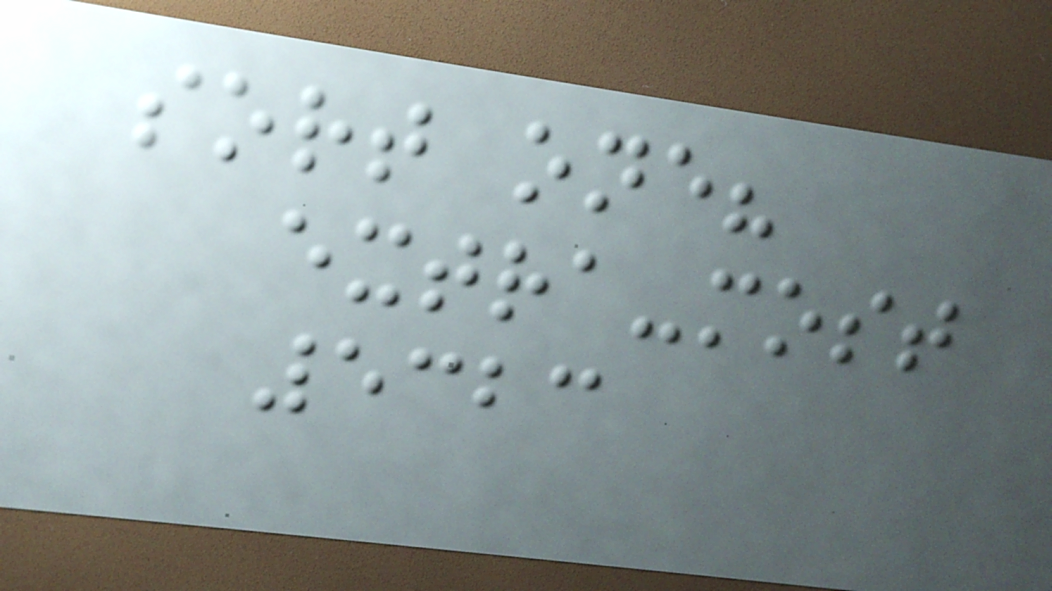sort one?
extra-most
5323
